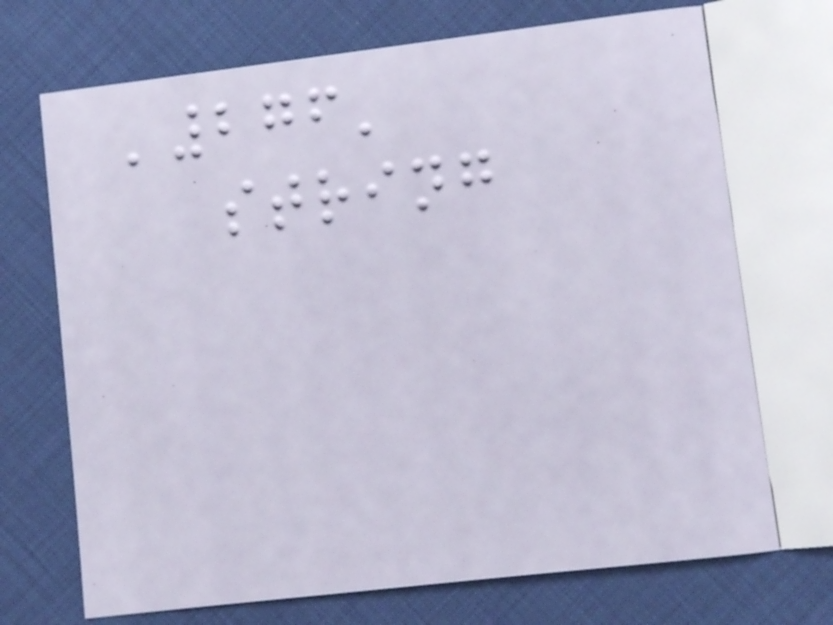'276'
string
